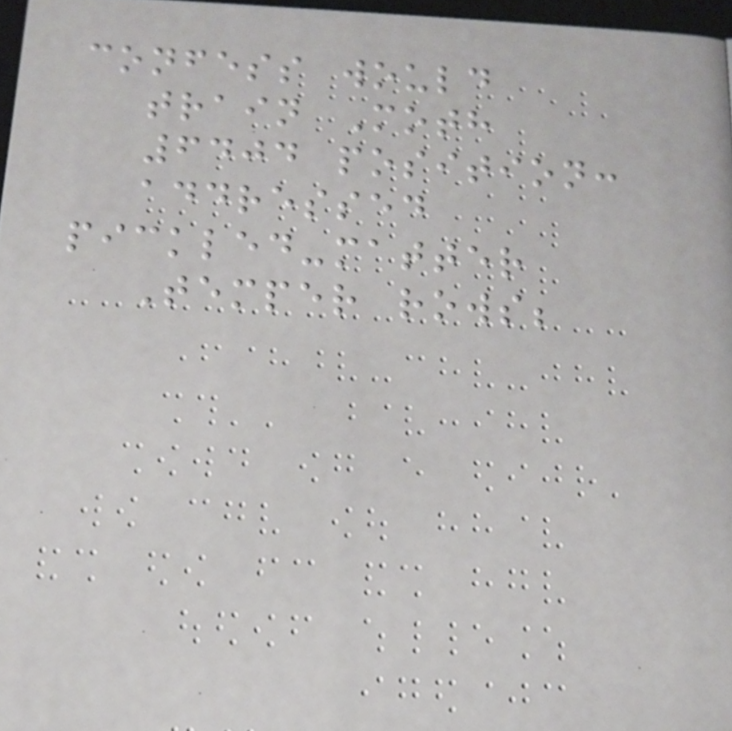confess would
train Moth
6404 position:
addressed
pickled-matter
Temper rows;
